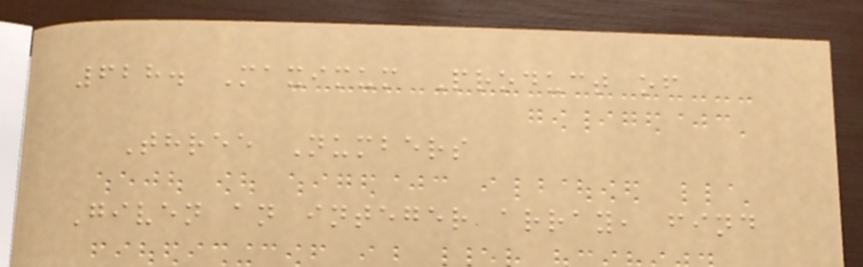628. Maximum Product of
Three Numbers
Given an integer array, find
